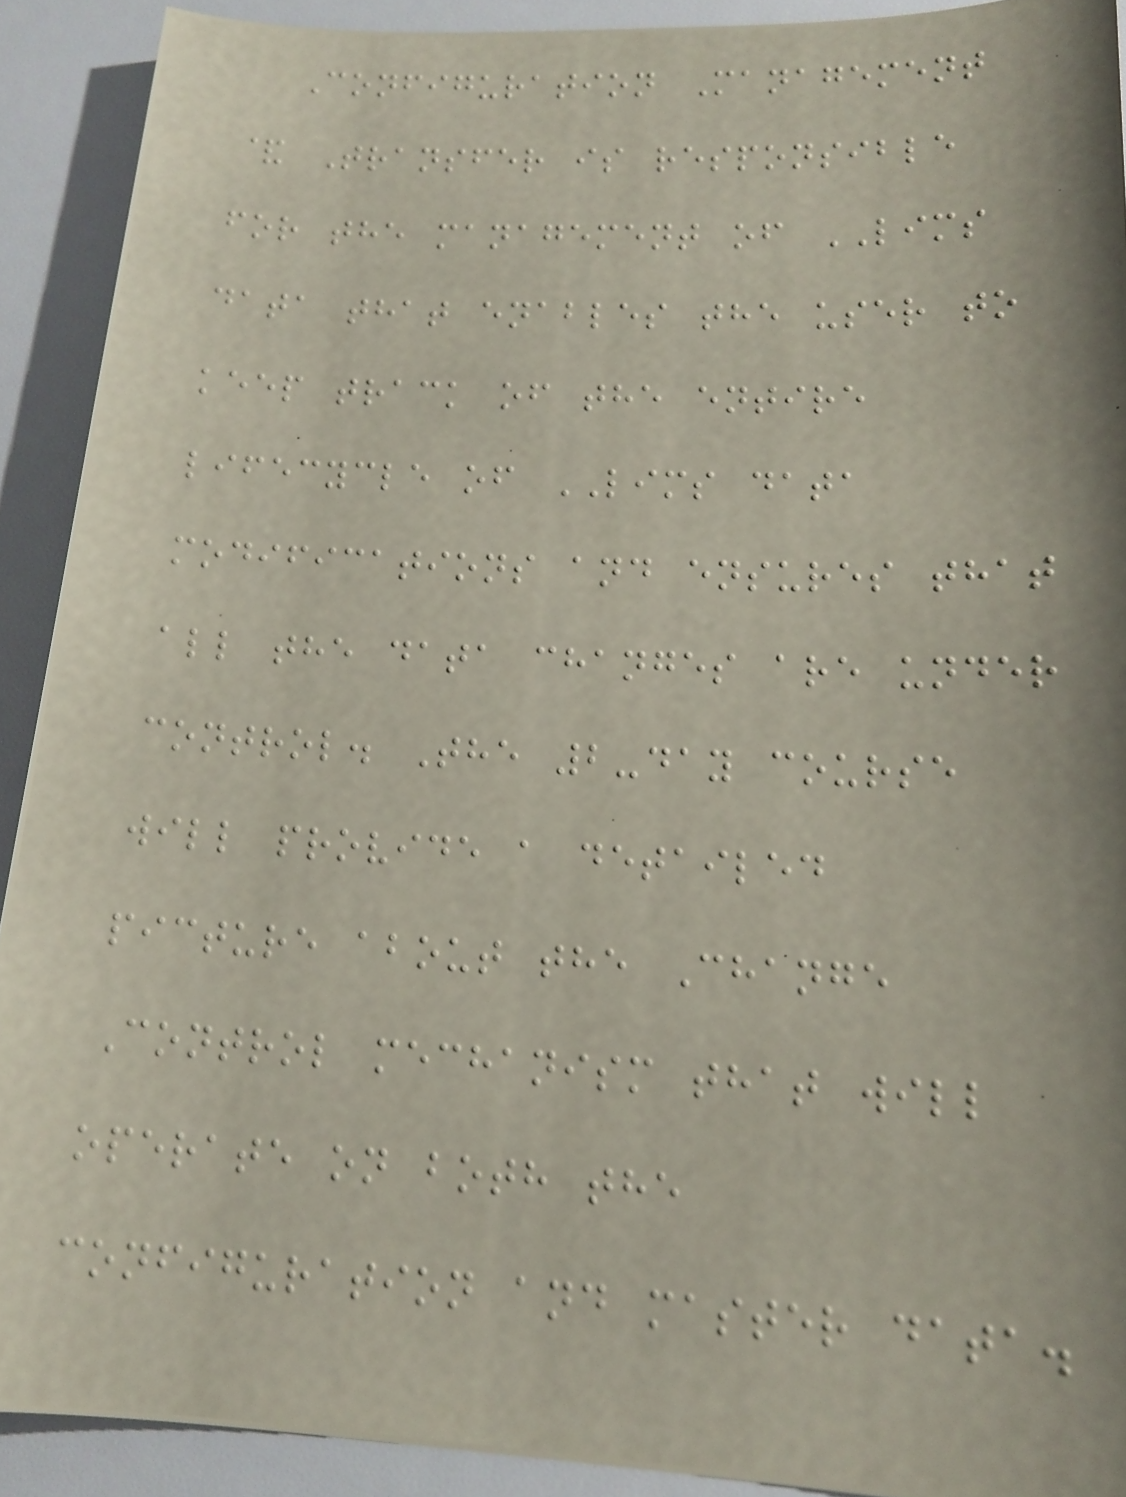Configuration Management
& Transfer is responsible
for the management of LIMS
data that enables the user to
keep track of the entire
lifecycle of LIMS data
modifications and ensures that
all the data changes are under
control. The 2-day course
will provide a detailed
picture about the Change
Control mechanism that will
operate on both the
configuration and master data.
